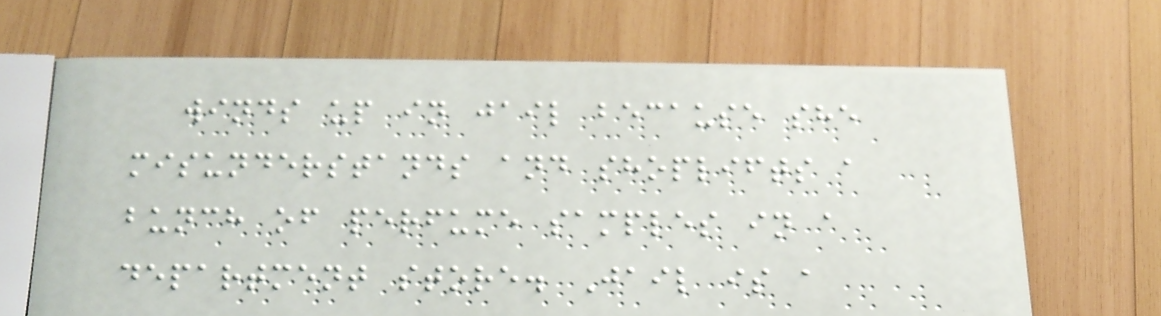winds up in jail because she
misunderstands and shoplifts a
bunch of perfume samples in a
department store. Jail is a
